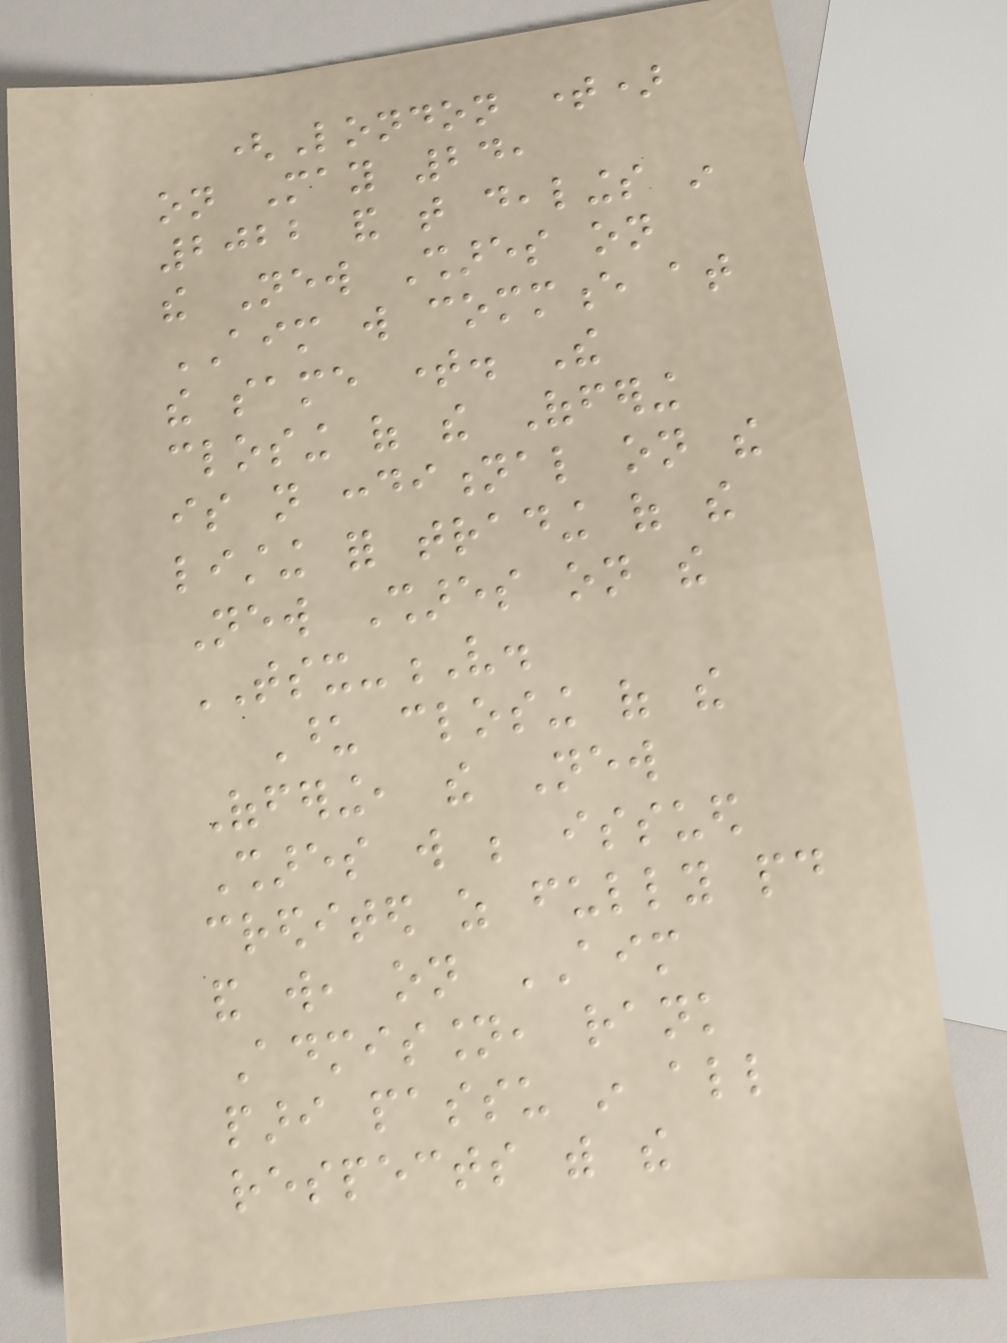(London time)
on May 24,
2022 and that dealings in
the New Shares on
AIM will commence at
the same time. The
closing of the Offering
is not conditional on the
listing for trading of the
New Shares on the
TSX-V.
Upon closing of the
Offering, the New
Shares will be issued
credited as fully paid
and will, on AIM
Admission, rank
pari passu in all
respects with the
